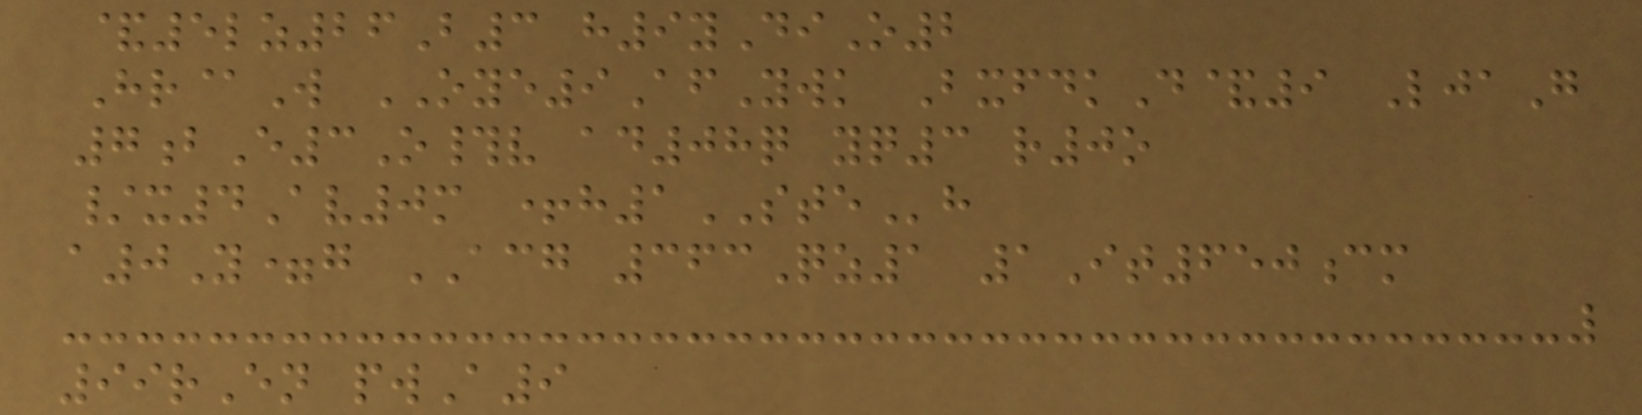&5lz26B3 h9yDiO2
Hr@W OYE9AfYwk BxfdkD&9 LjaG
7bE3O#v ad08q yq3 r0o
/x4Av0m +h1STEh
a0Y=g ACG 363Qz1 1It650cm
99rEn pwA9
